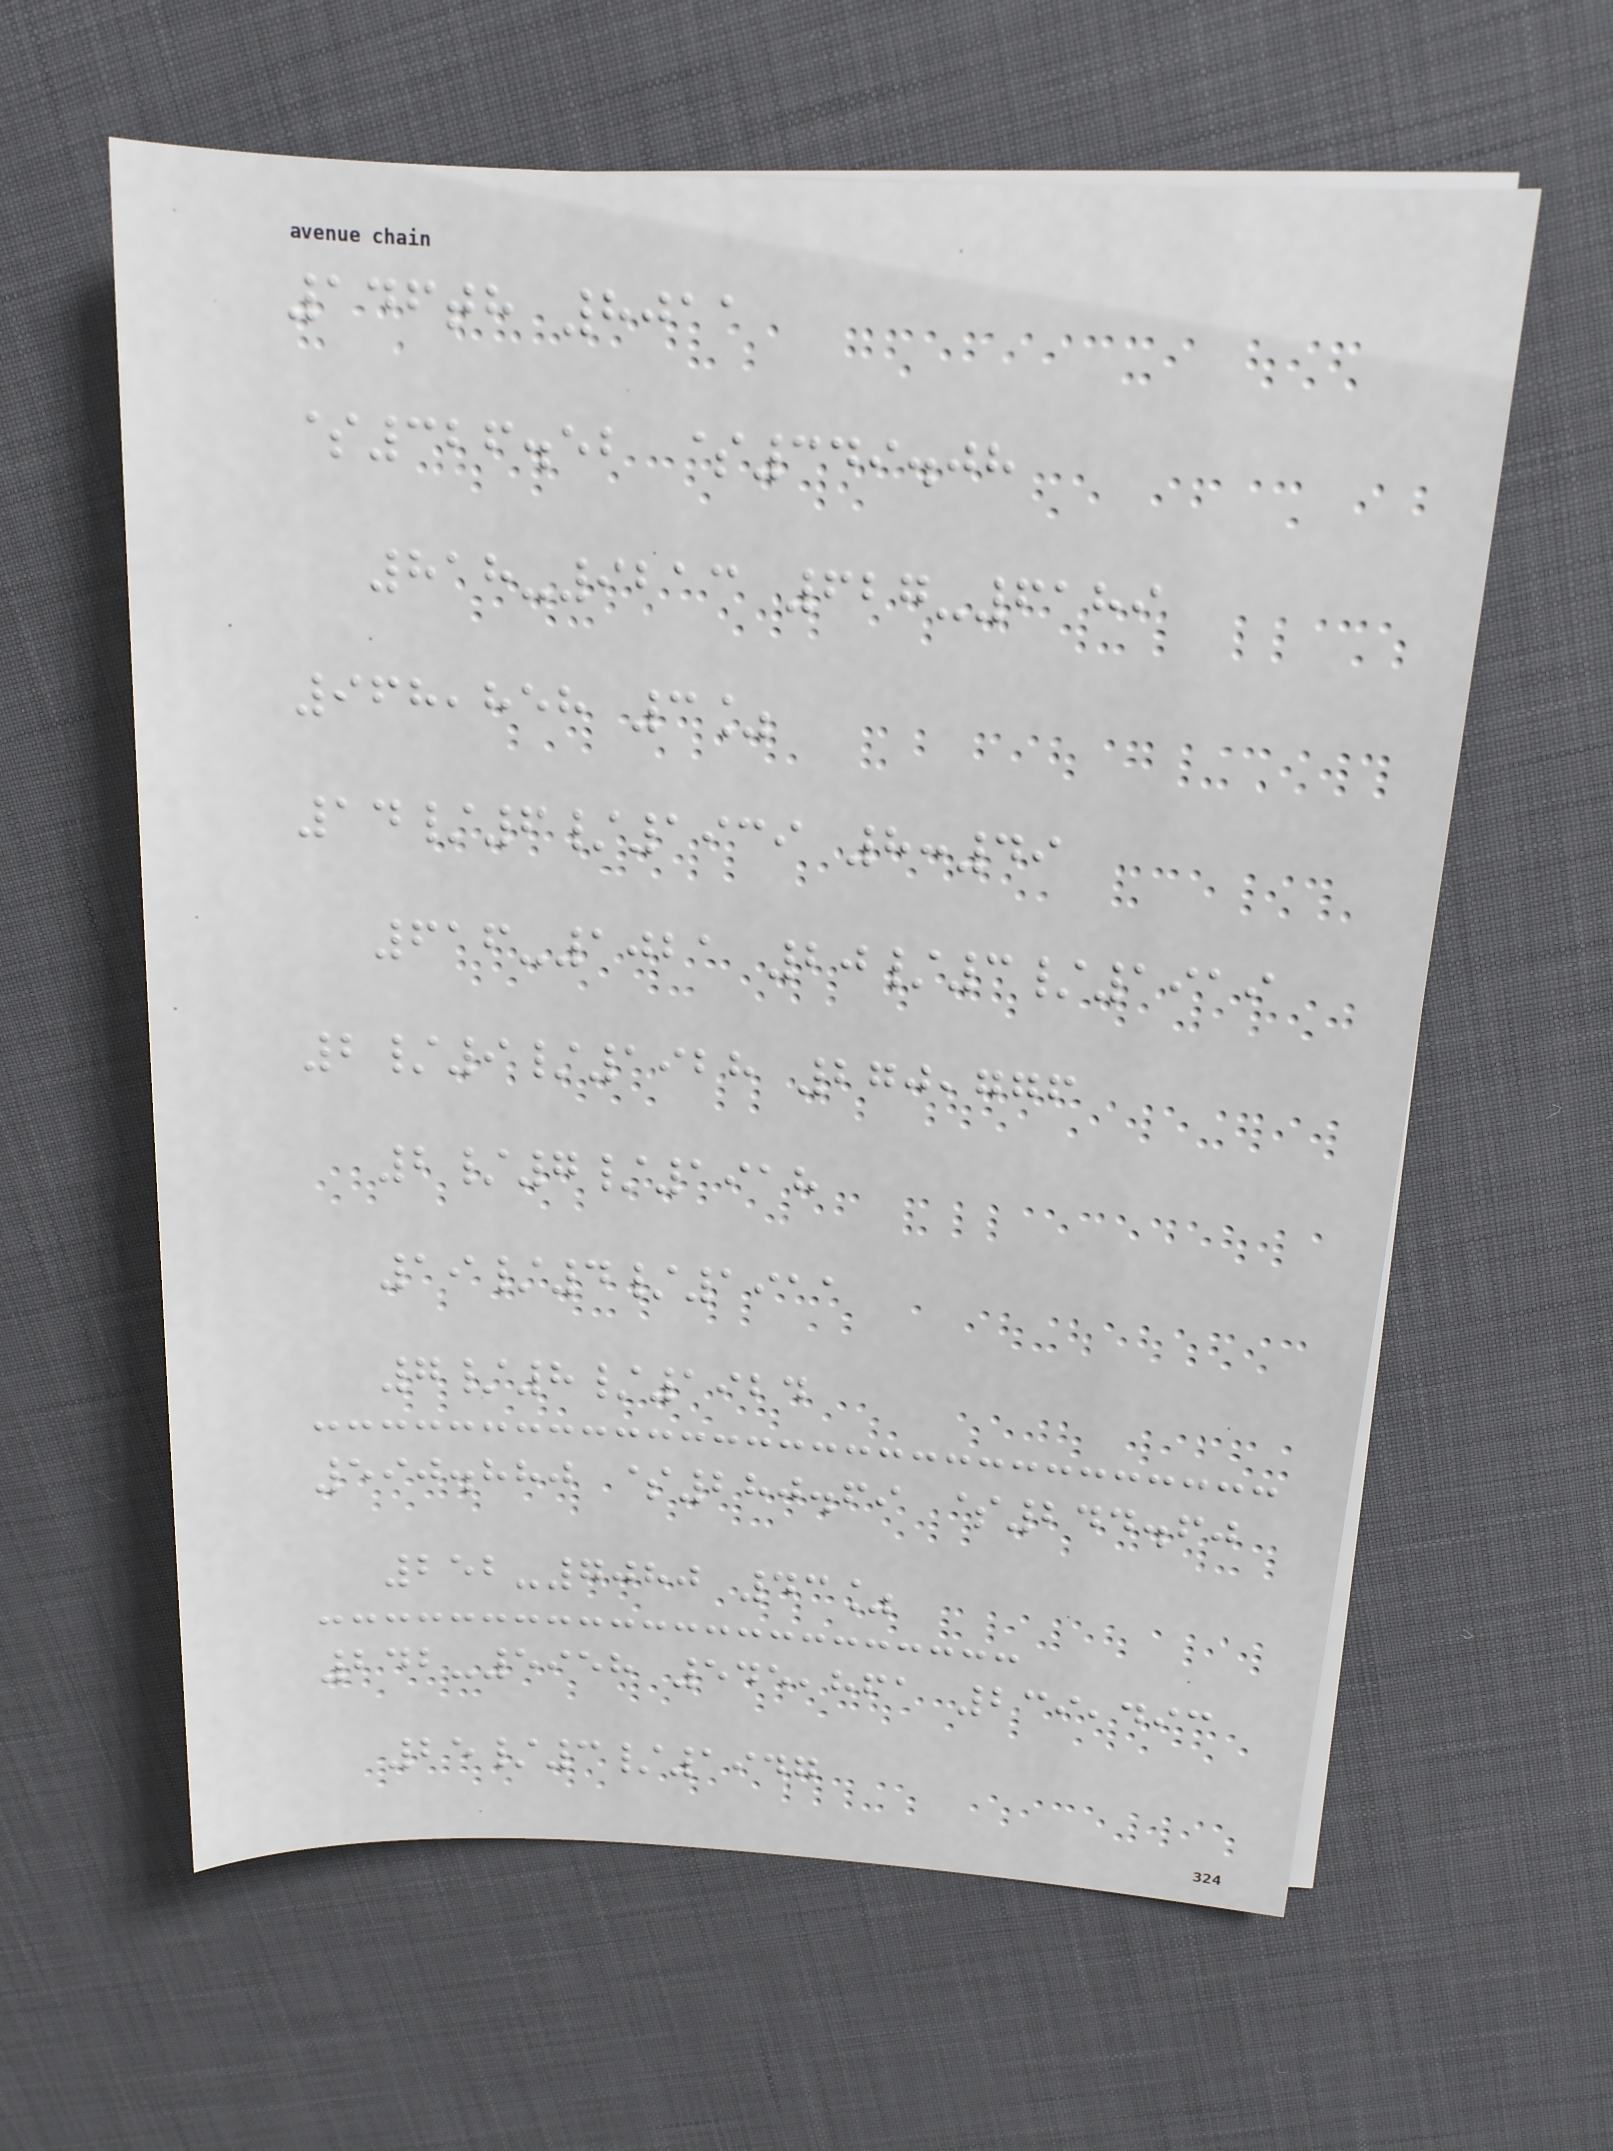146th 8011
$326.52 $349.08
818-9213 627-6189
968,858 3%
14/6/1939 8:49
616-1021 20/3/1919
2/9/1928 270,776
2/7/1918
19/4/1911
7/8/1924
590.880 $280.69 $244.60
252-7080 43%
242-5958 545,861 239,493
25/3/1947
